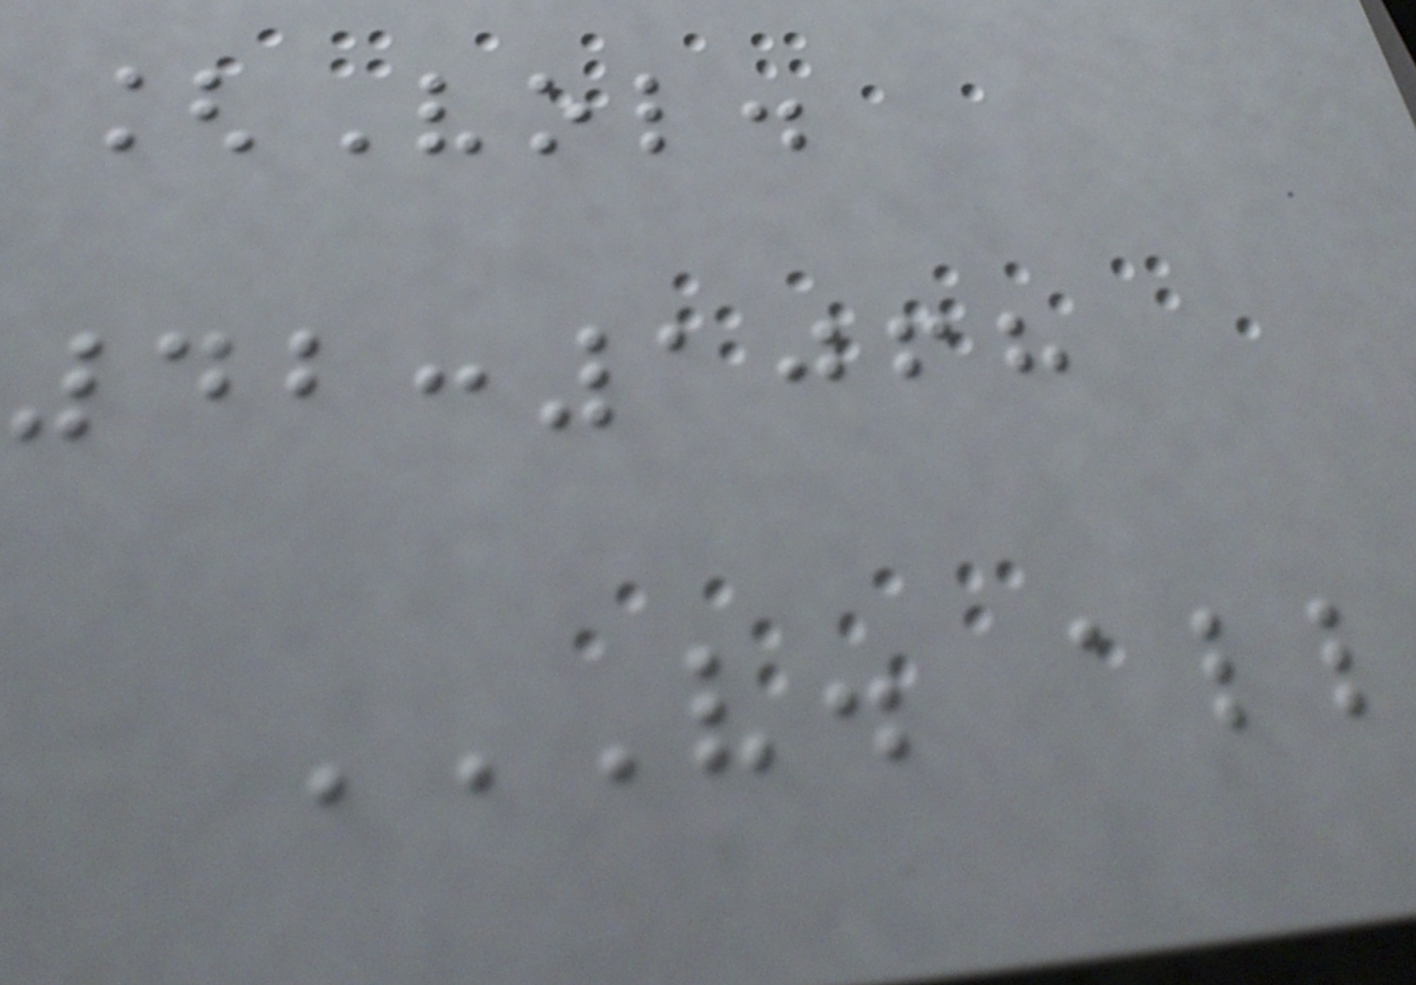[Vol.
42:1068
V. ALL
